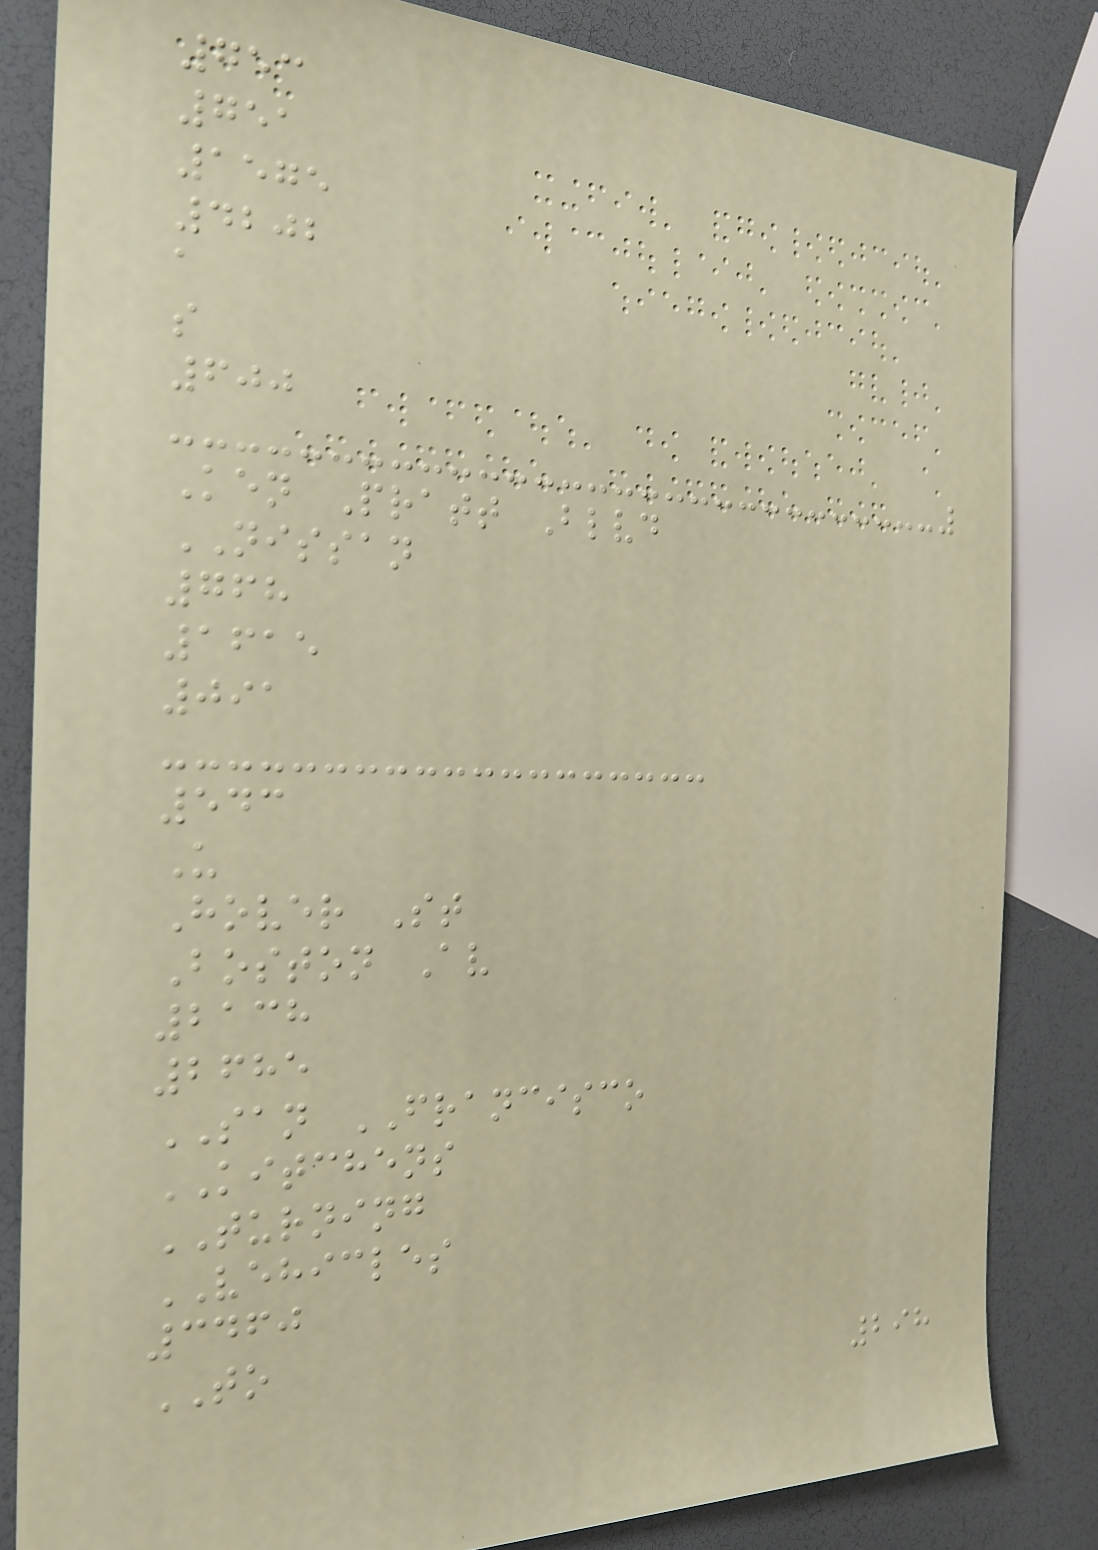753
751
1575
4202
a
s
600
Ken Pratt Blvd
NISSAN
768
1615
091
543
U
Hover St
Boston Av
2138
2685
SAN FRANCISCO
KITCHENS
TURNING
VEHICLES
3460
TO
298
